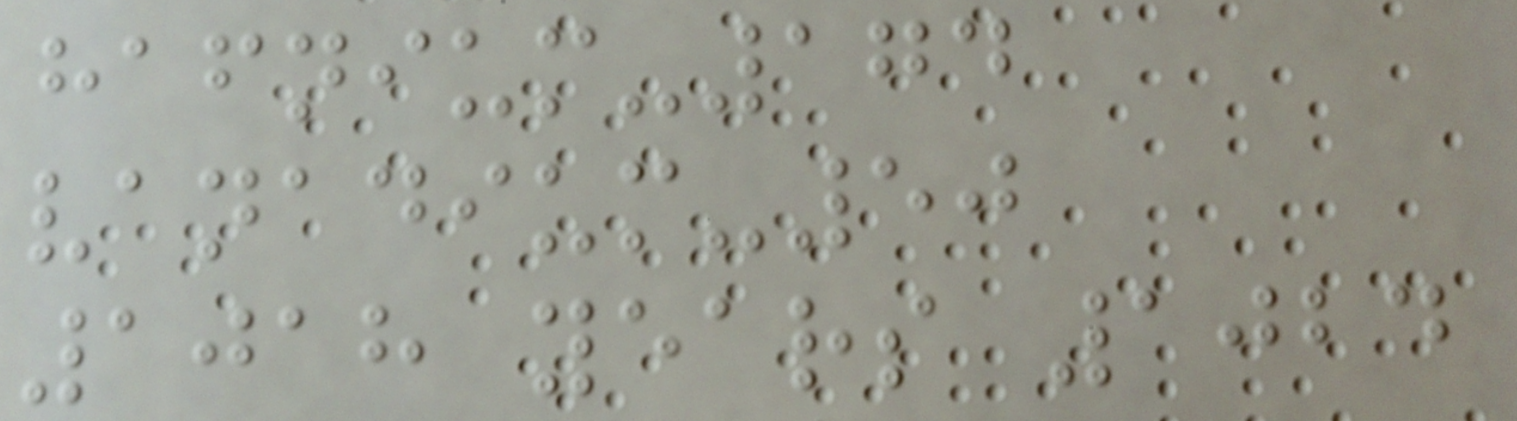hafnium-174
vanadium-50
1018 years 1024
